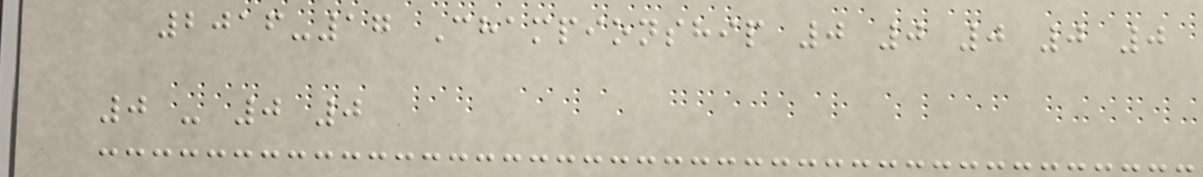2016-17 Championship 0 0 0 0 0
0 - 0 0
